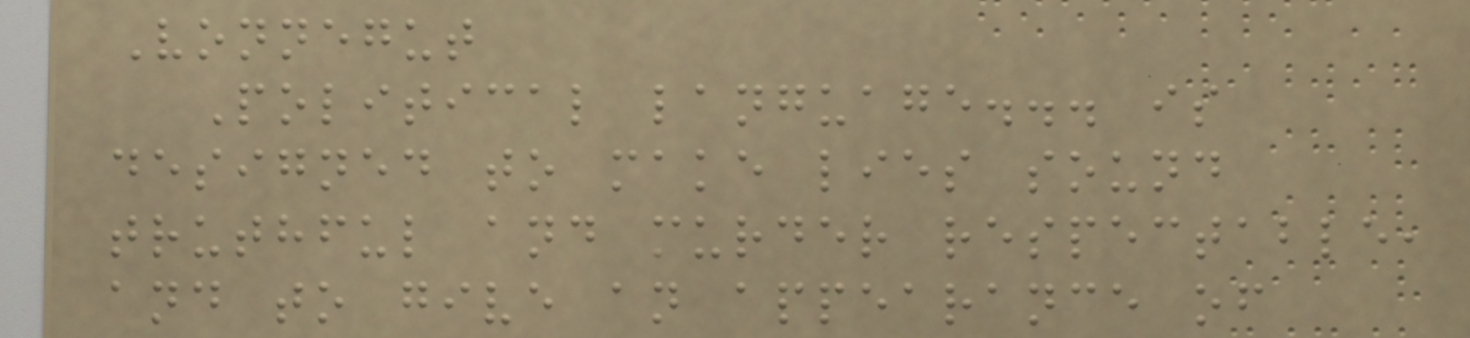Vonnegut
Political language... is
designed to make lies sound
truthful and murder respectable,
and to give an appearance of
